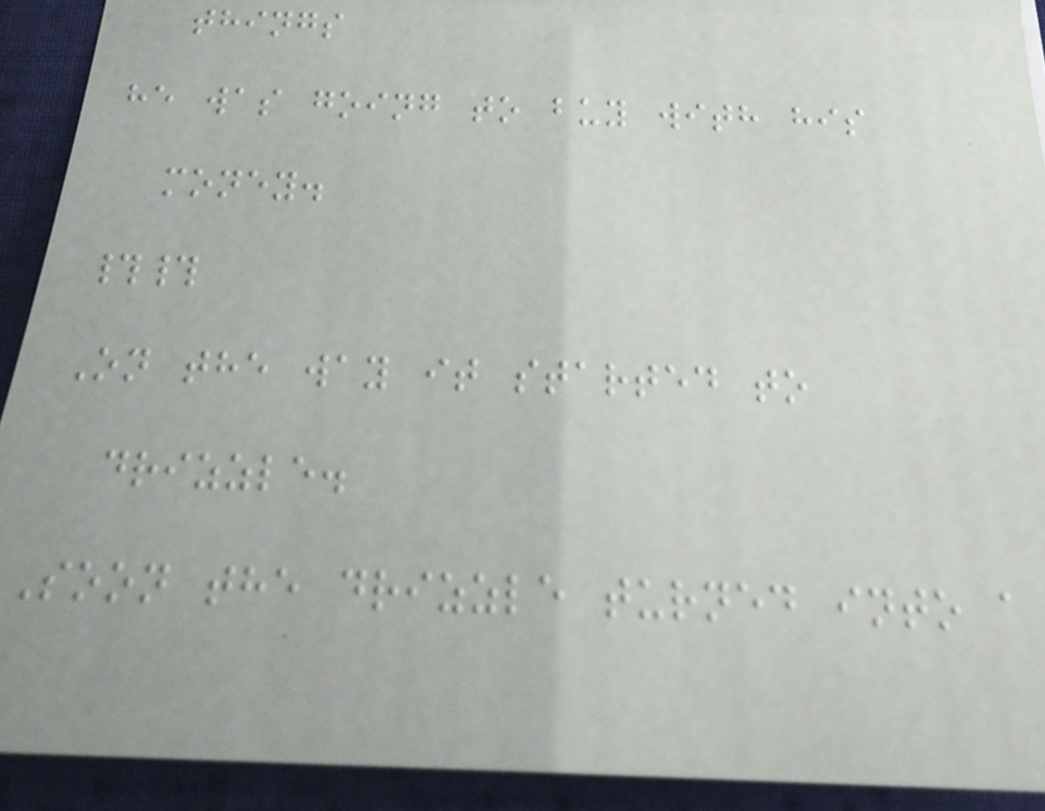things
he was going to buy with his
money.
##
On the way it started to
drizzle.
Soon the drizzle turned into a
